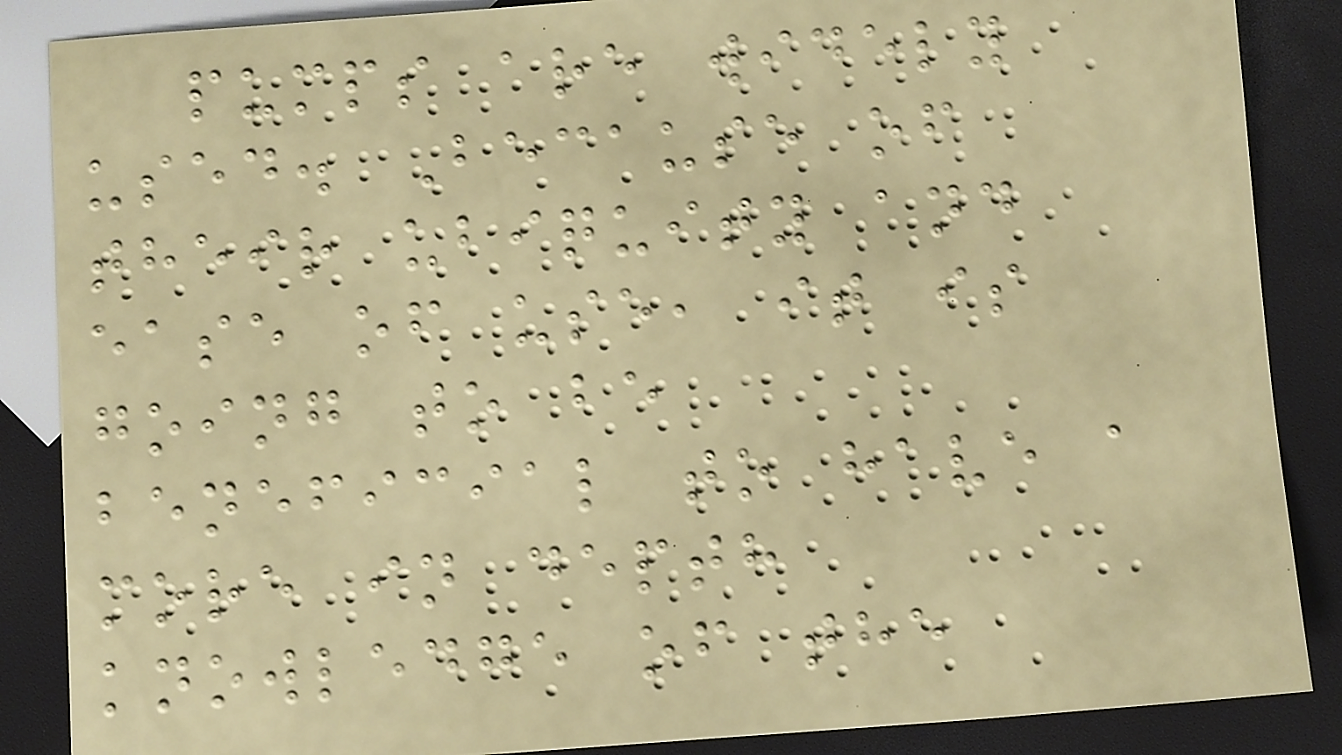pumps are widely
used. Because of
their ubiquity and
ease of use, it is
going to be
beneficial to have a
more in depth
knowledge of the
